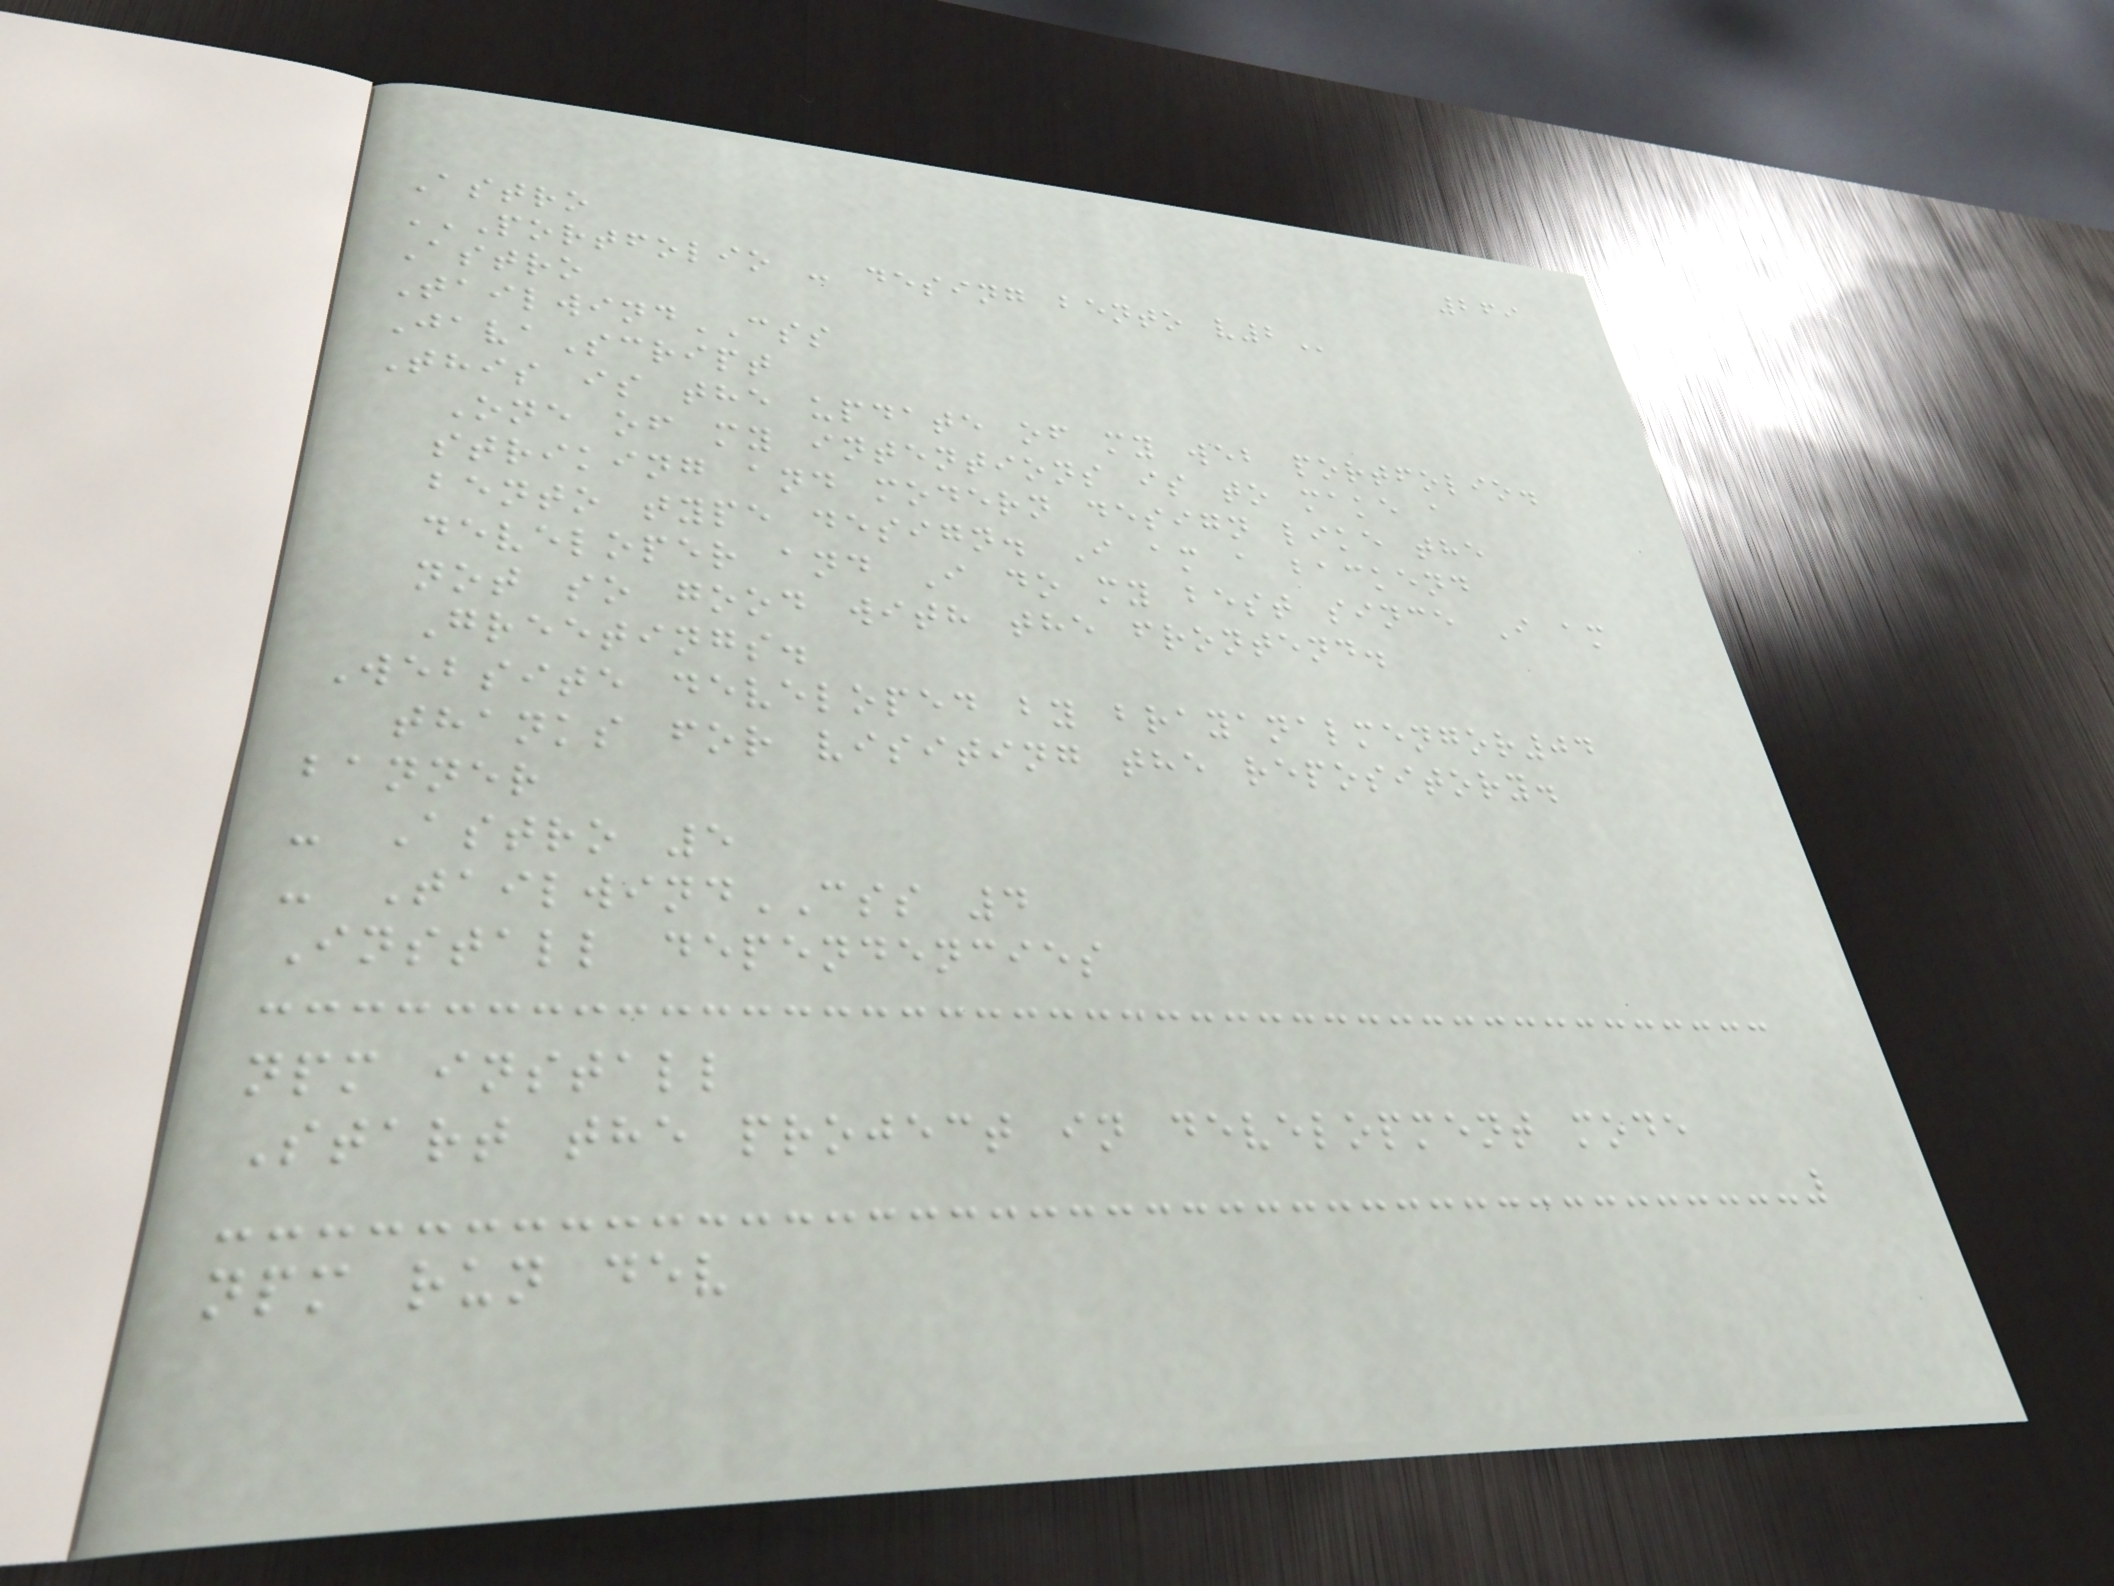269
Astro
PORTFOLIO - DESING BENTO V2
Astro
TailwindCSS
JavaScript
This is the update of my web portfolio.
One of my intentions is to make a
striking and modern design like the
bento type design. I am a backend
developer and I do my best since I am
not so good with the frontend.
Greetings.
Website developed by brayanalmengor04
thanks for visiting the repository.
banner
- Astro 5
- TailwindCSS 4
Install dependencies
npm install
Start the project in development mode
npm run dev
